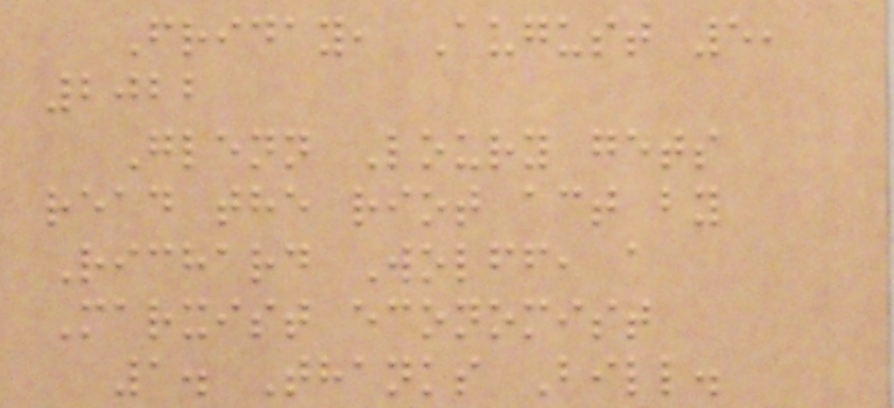Friday, August 5,
2022
Glenn Loury gets
read the riot act by
Richard Wolff, a
Marxist economist
1. Thanks Bill.
